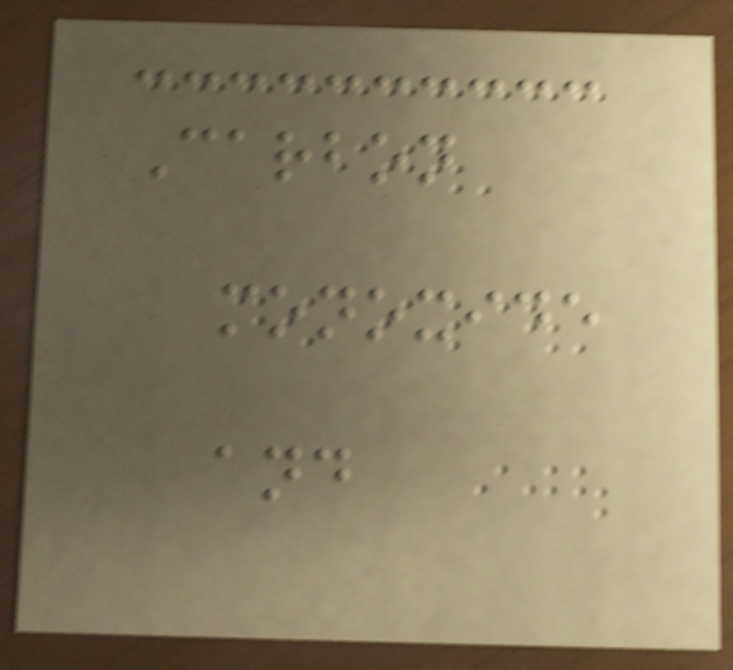Carbon
monoxide
and
